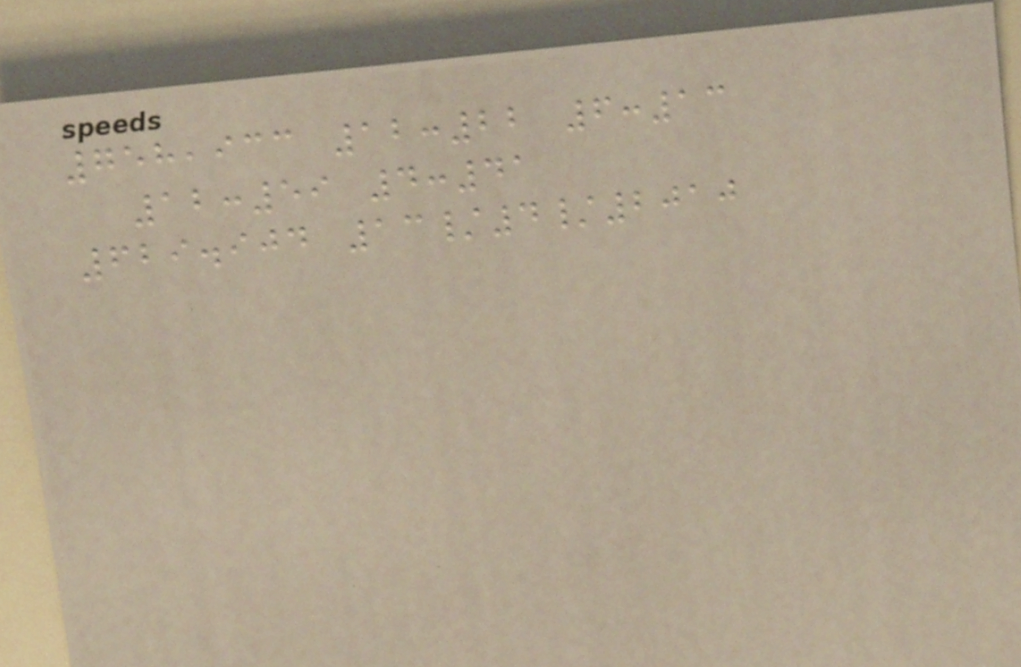758,933 12:22 6:13
12:59 4:41
629.904 13/4/2010
